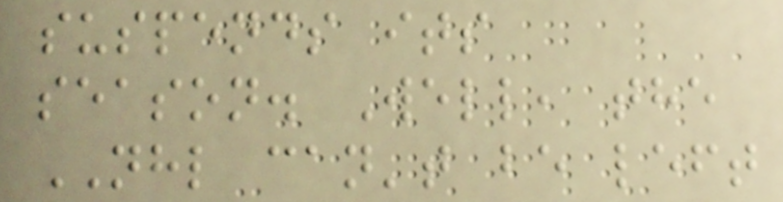suspends its
season. Well, the
NHL can't be left
